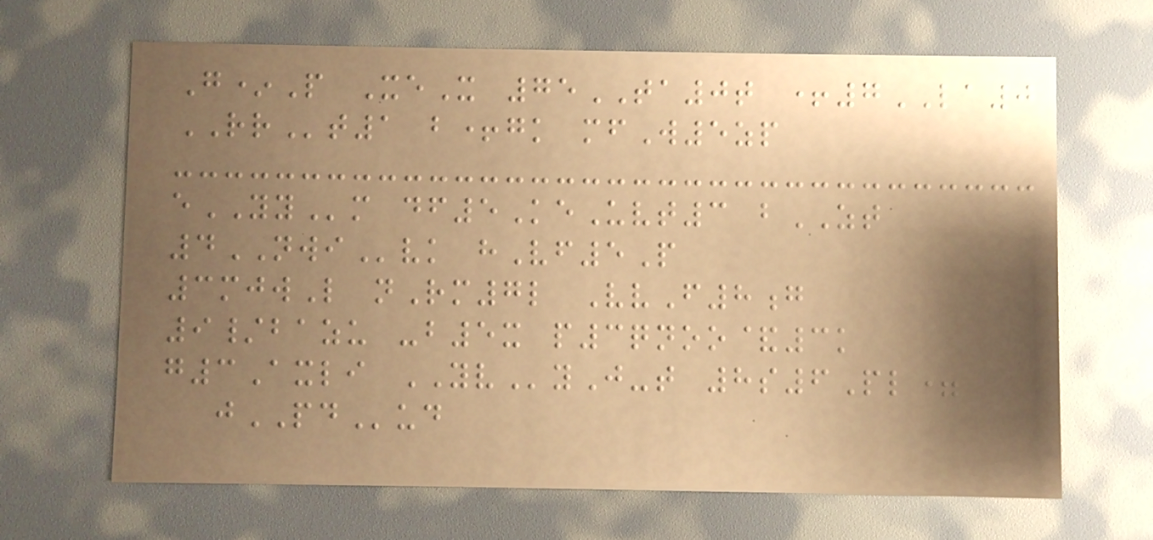G*P XeX 75TA0t +7LA0
RRt1 b+gk mfW5zp
eYYm df5KeUvt3 bZT
4NWIvk hVf5P
3mjwL nRm7l VvF8g
9/bazu -b5x p3qnoo&3k
g3Axli YVyJ-t 8s6Pl=
jPDud
